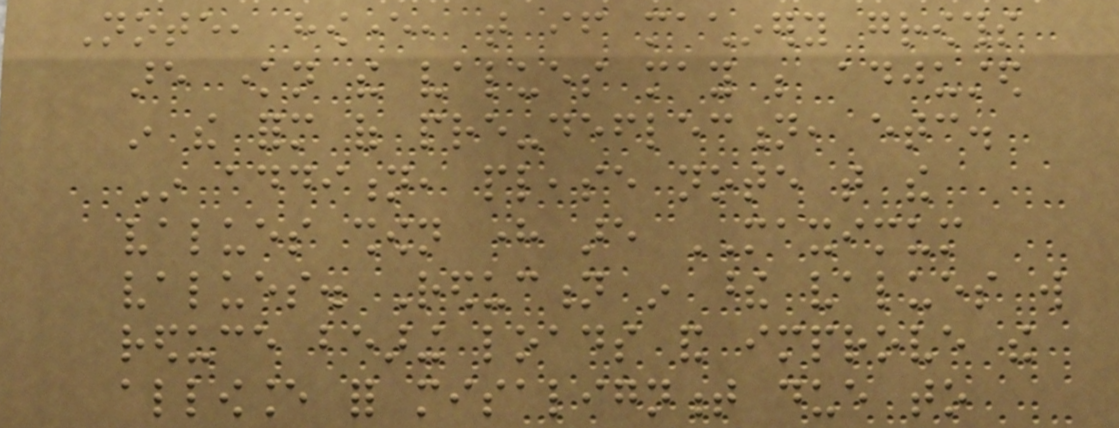Note, however, that if machinery growths
are known the values may be adjusted
in the form of pre-deflection, etc.
In addition, please note that the
values shown here are MAXIMUM
values. Reduction in these values will
reduce bearing loads and improve the
allowance for misalignment due to
